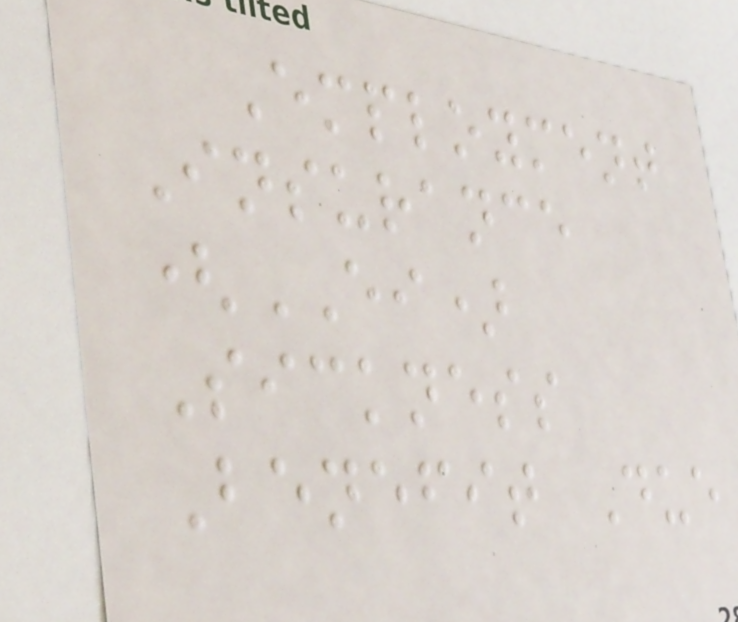Employment
Insurance
(EI)
Sickness
Benefit Due
